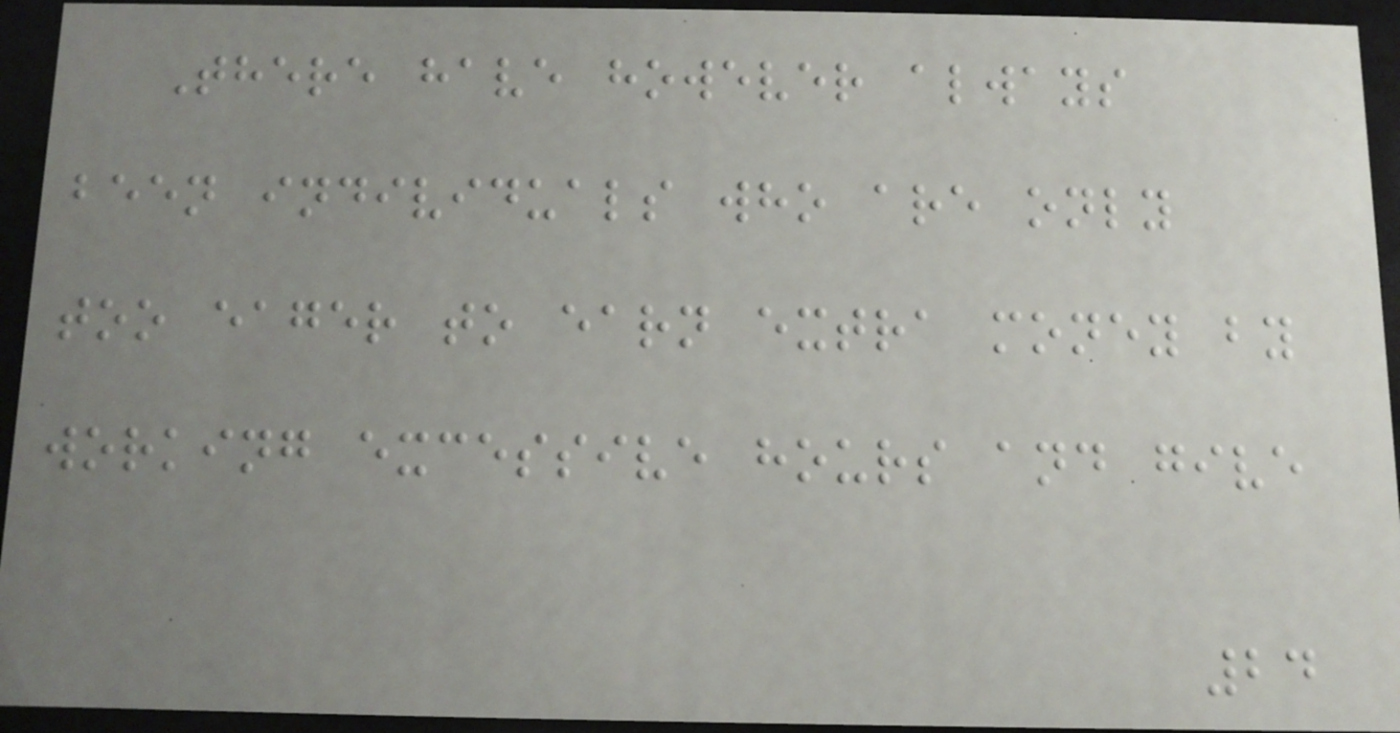There have however always
been individuals who are only
too eager to earn extra money by
working excessive hours and give
24
